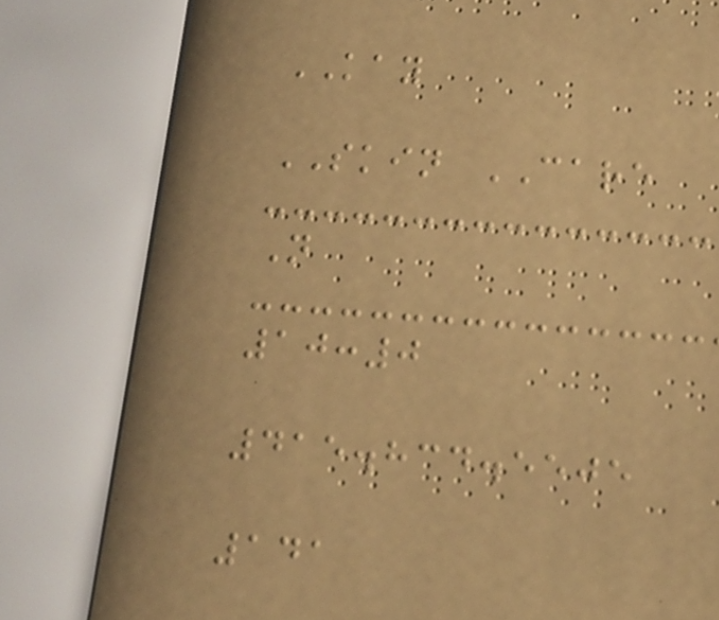KAY
SKIN CARE
N
10:0
415.834.5505
141
